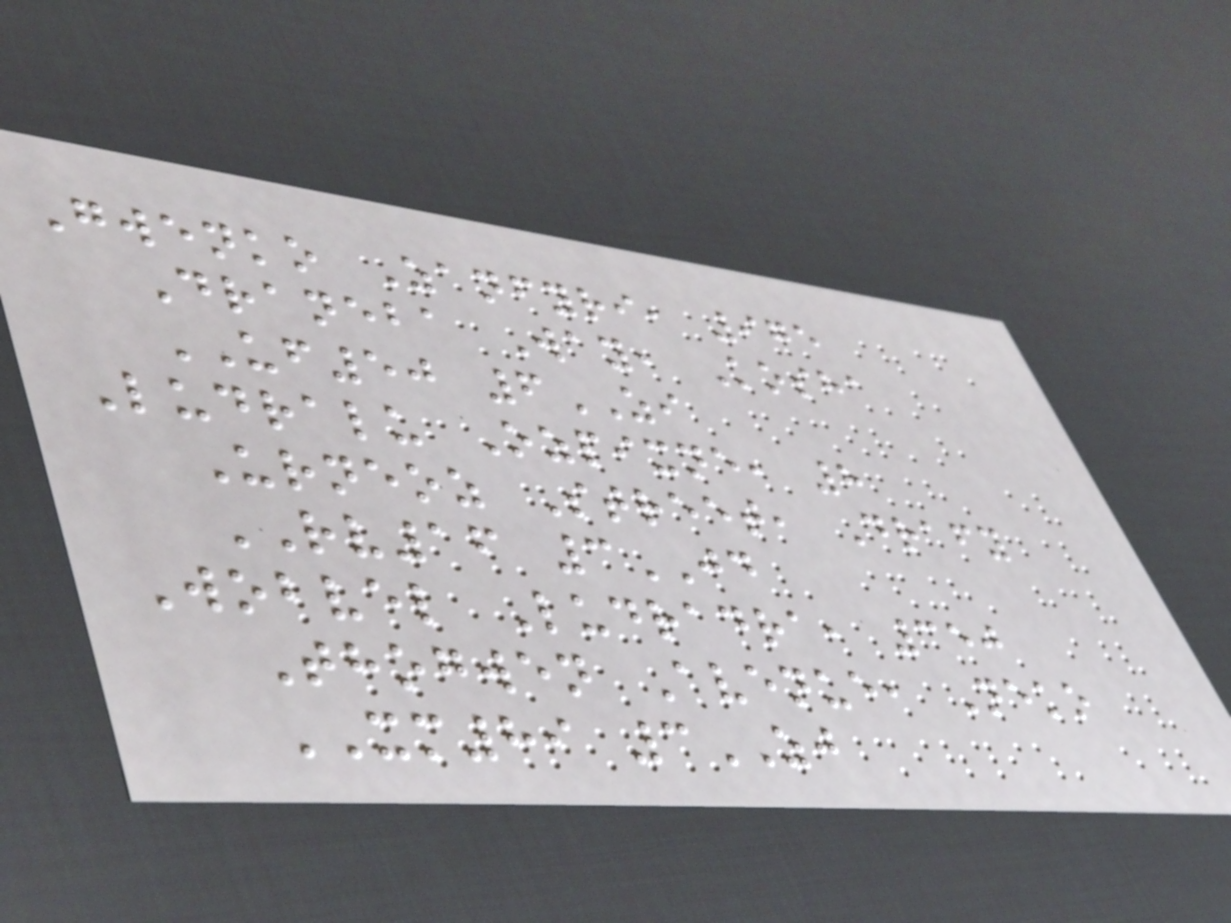Gwenko Zanfyri, 975
Draneba Way, Kosha
UF50 6ZI
Ludralu Ozpixne, 8
Urneoz Street, Drafy
RV16 3JD
Wobvel Ludradra, 350
Thogwen Avenue, Neko
XM89 3ZJ
